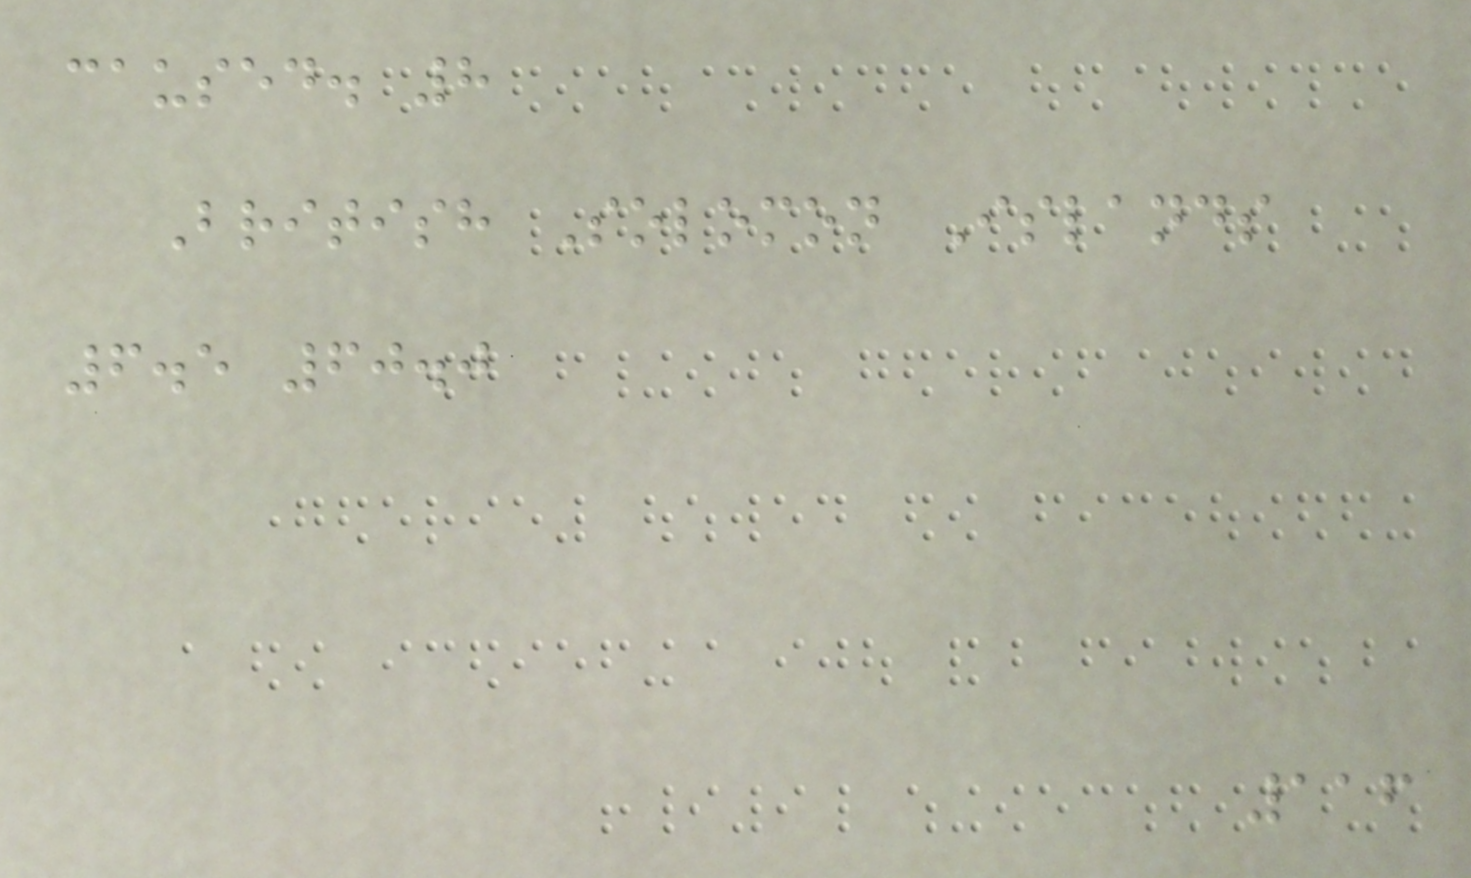caused. 8
British Solomon Islands
6.5 60.0
116
